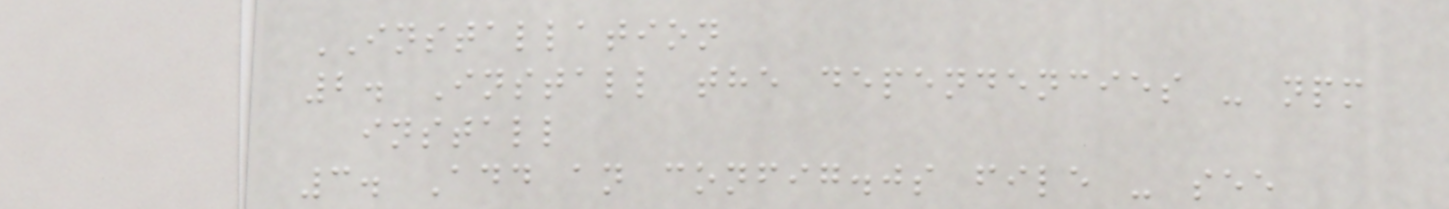INSTALLATION
2. Install the dependencies - npm
install
3. Add an config.js file - see
